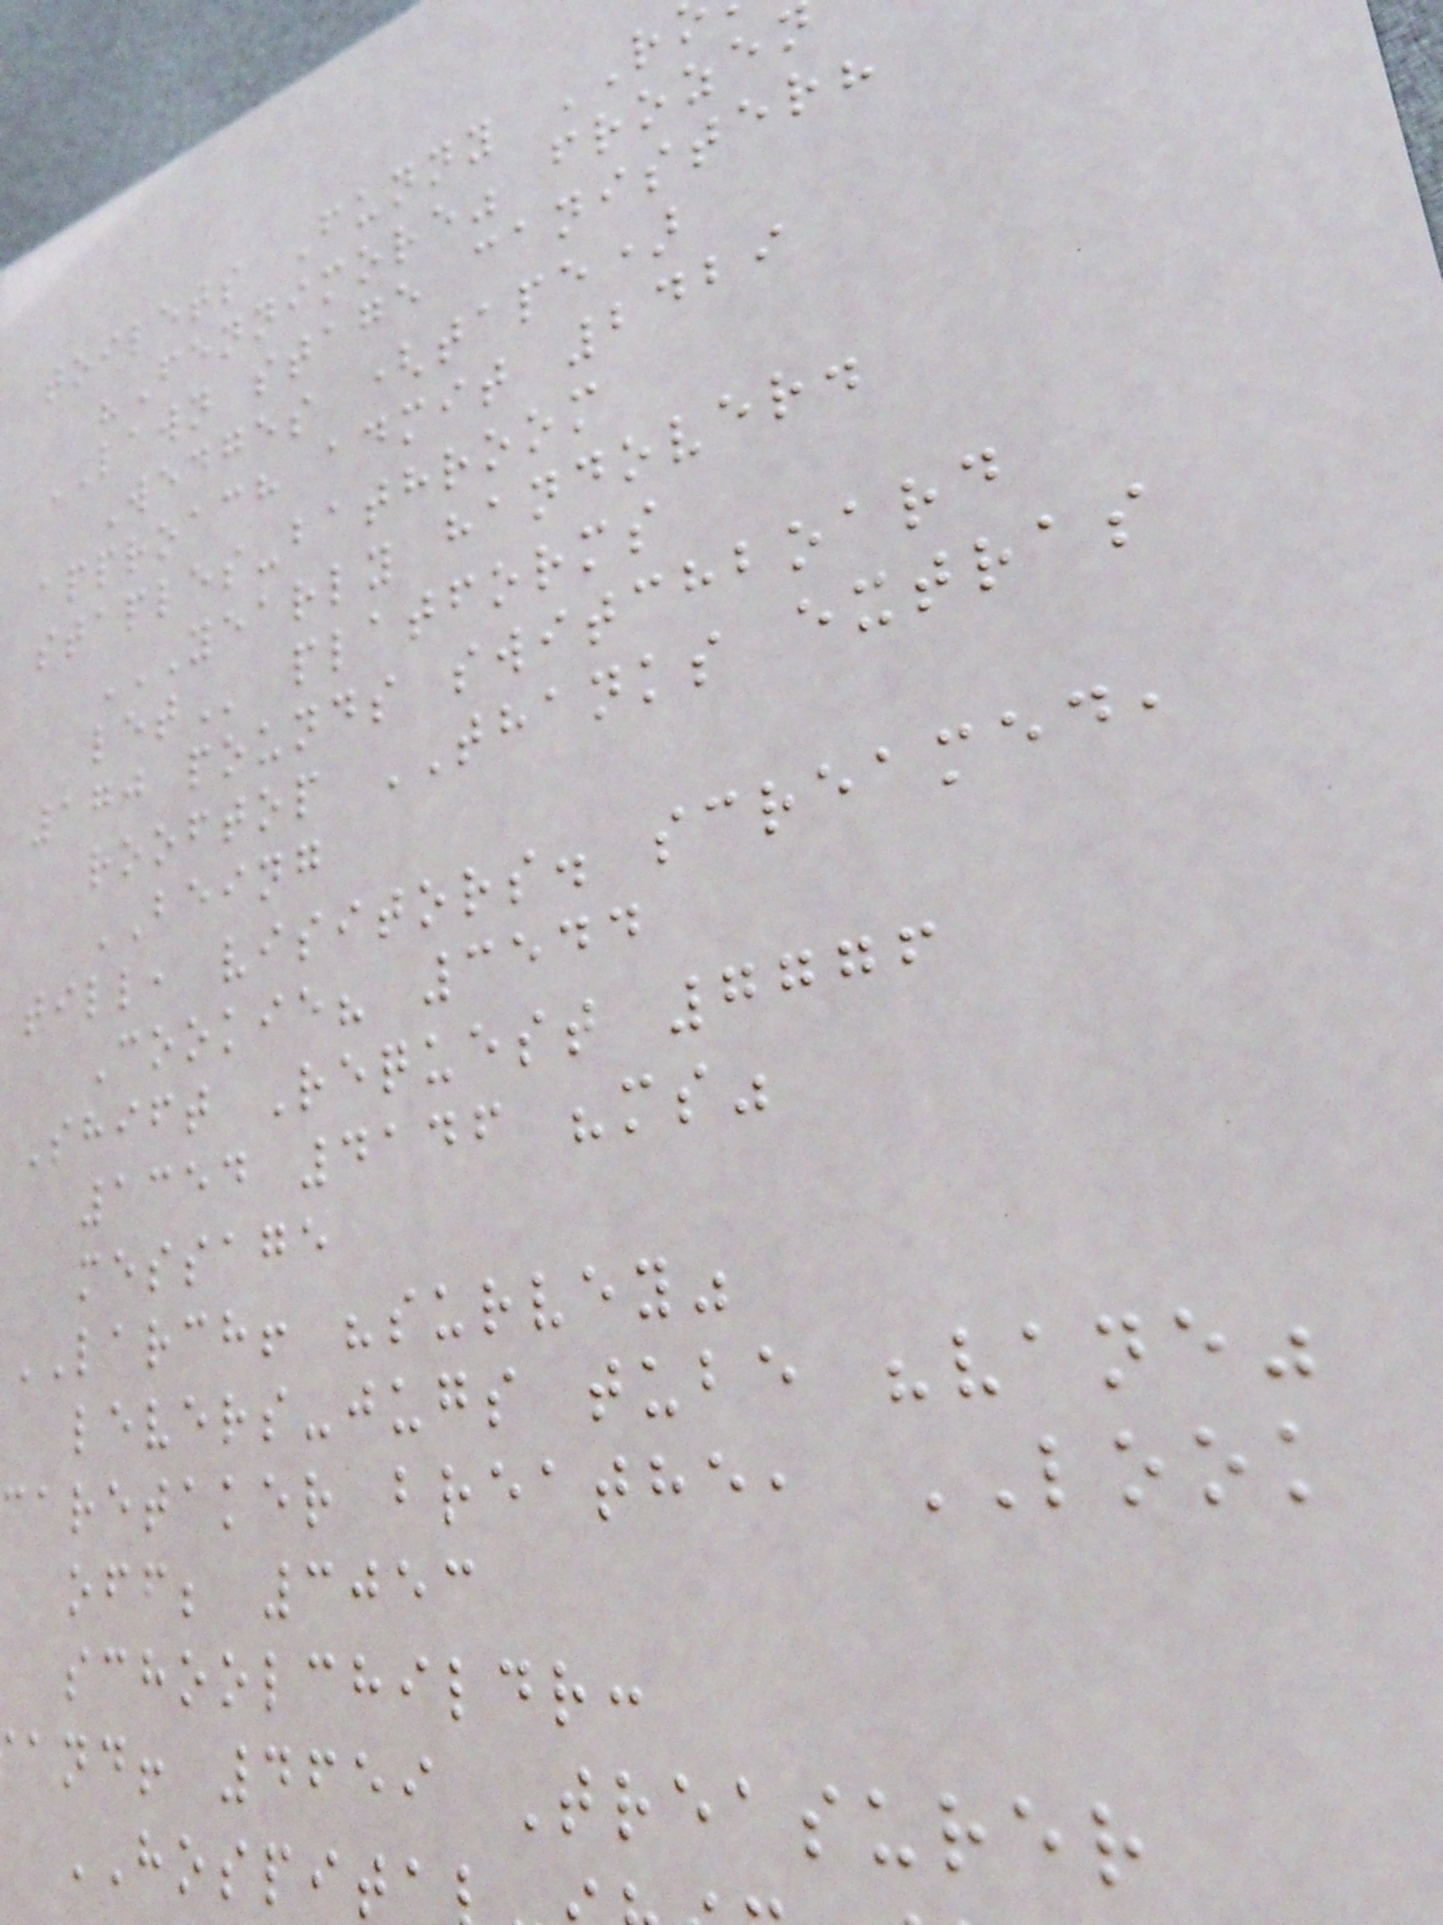toilets Funny
"Fennimore" froze
LAWN stage canister?
Wedges (tape)
approach admit 2429
staples-bathroom
YEARLY HANDOVER.
platforms
170 pounds switchboard
rooftop THANKS extras
BEING
till, visitors. screamed,
Cookie? 3544
Shift Request 7776
1354 4146 "ms"
message
LARCH! "survey"
levers-jugs tube "vane"
caretaker breathe, LOOK
off; 3053
schoolchildr:
and! 4659 Treasurer
HOSPIT
